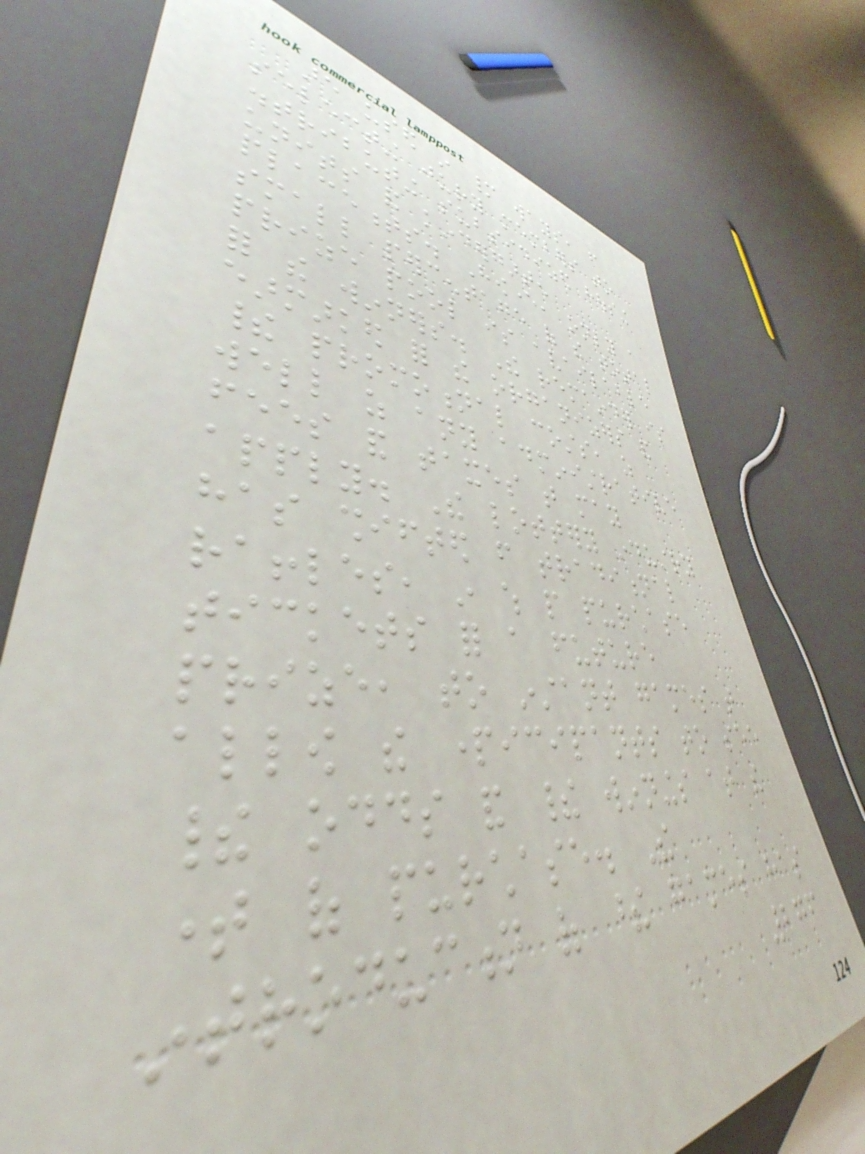are used in many ways, from
selecting jury members to
distributing subsidized housing
units and kindergarten
placements. However, only a
small percentage of the total
prize pool is available
for the winners. The remainder is
earmarked for the organizers and
their promotional costs, as
well as any administrative
fees and taxes that may
apply. The lottery industry
has shifted from traditional
raffles, in which people purchase
tickets for a future
prize, to instant games that
allow the participants to see
their odds and their winnings at the
time of purchase. The
introduction of these games has
276
